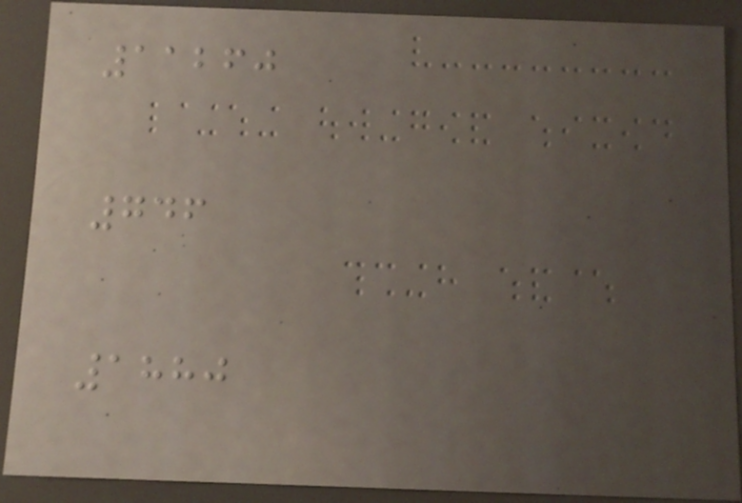11260
746
1880
